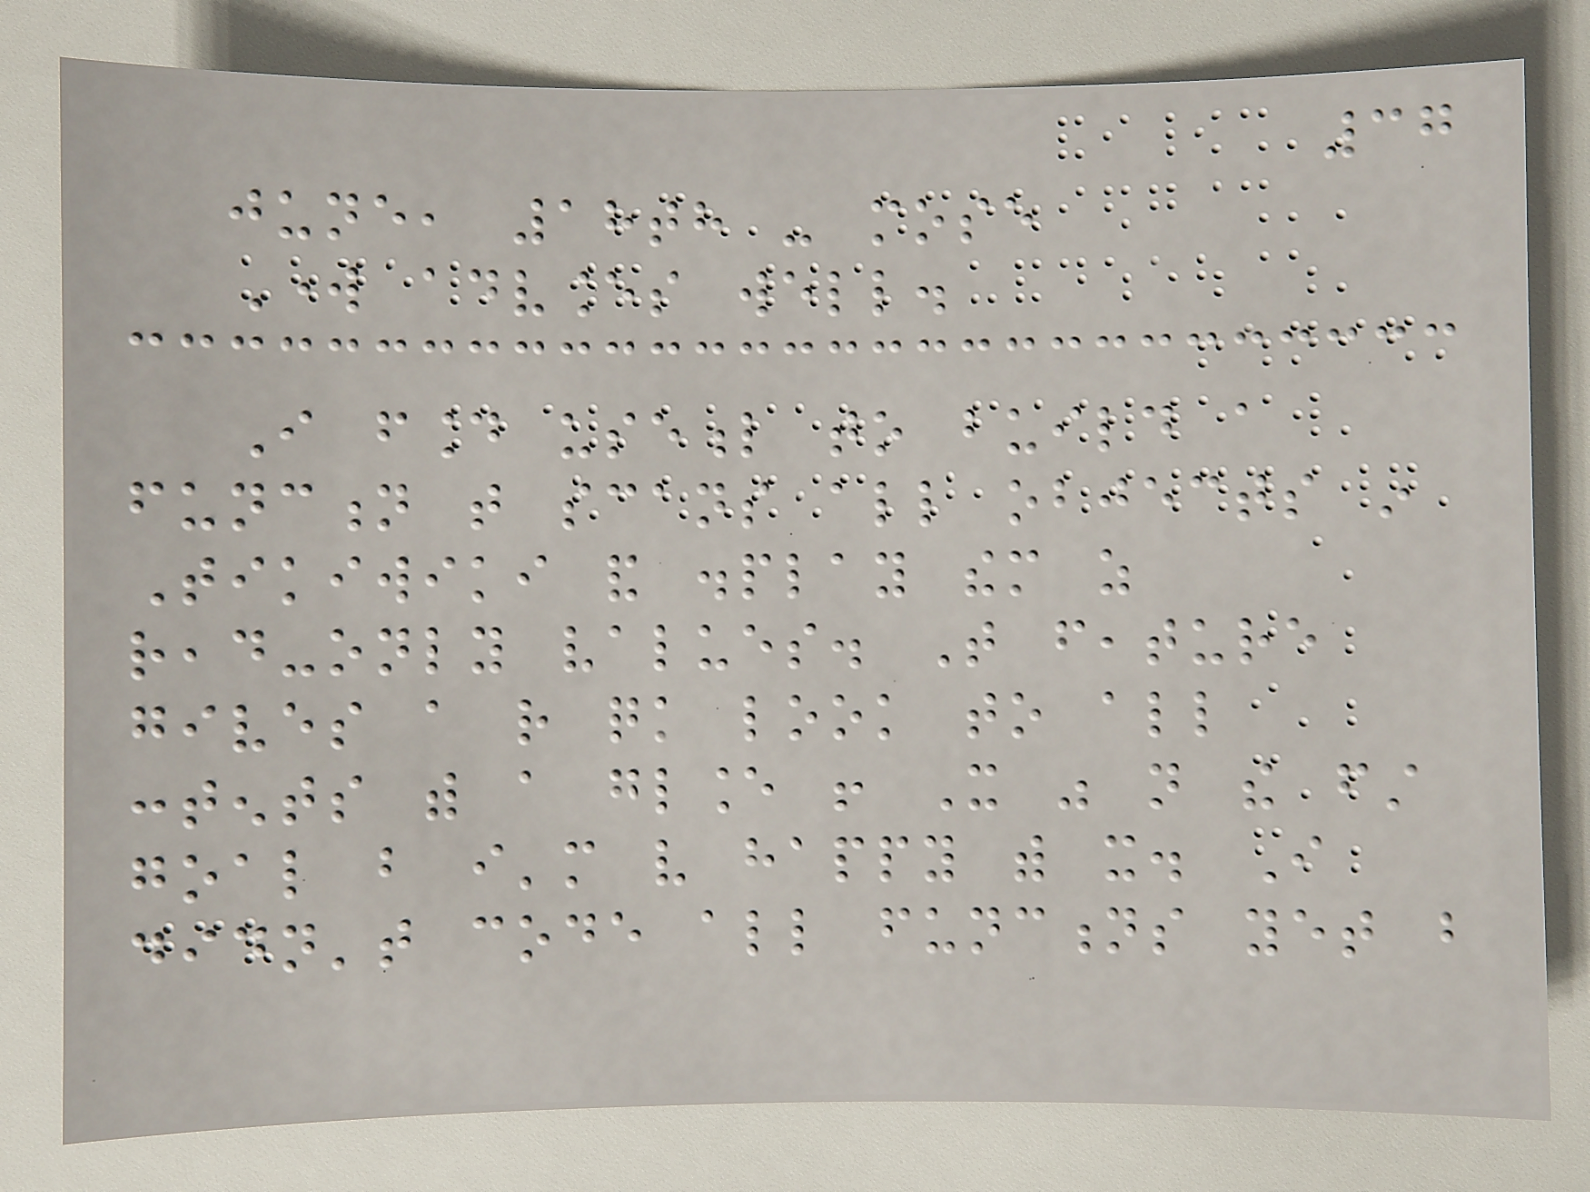37
june, 18th - mose
Work advances well.
I found useful to build a
function that scans all objects in
Tikiwiki and display them as
read-only values. That feature
gives a rather quick look to all
contents with a glance ! It was not the first
goal but i'm very happy with it. I
didn't code all functions yet but
